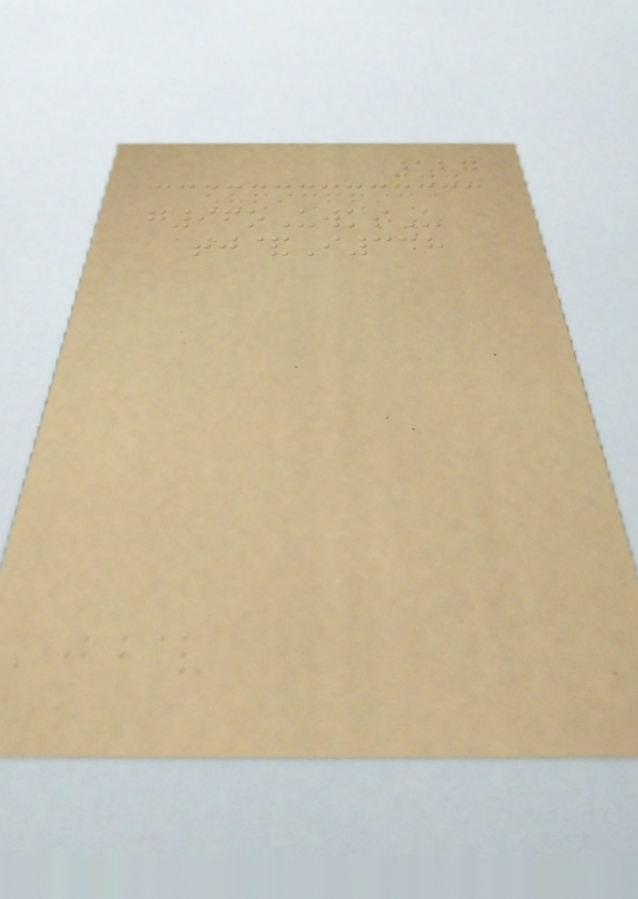127
g96oUwksU
tj&I338
